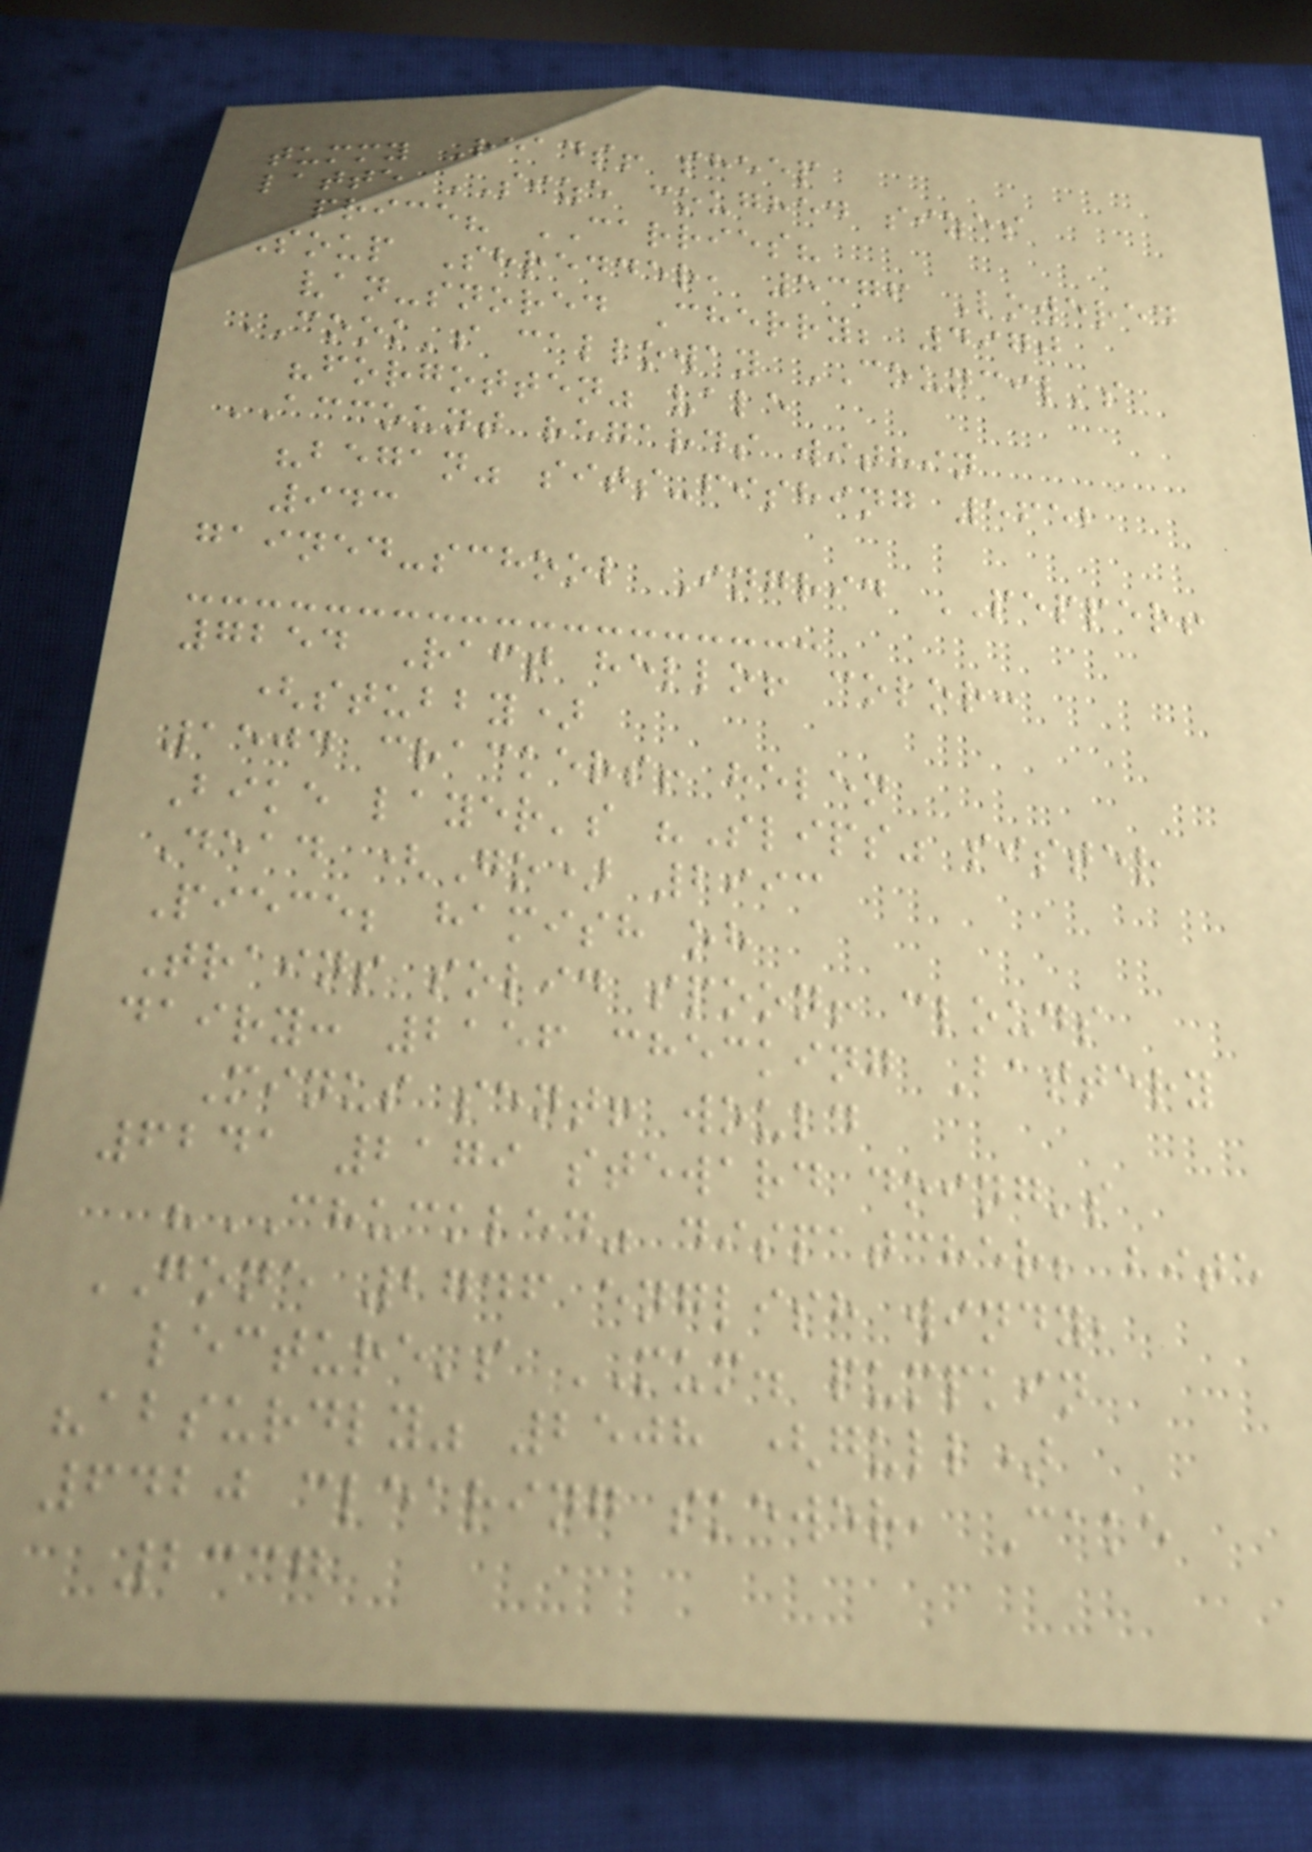tummy Reads! sheep
latte SIZE coughed sizes
price? CARRIES?
Soup Shredder, 5376 Lowered
van-snored Cherry; 4970
COOK's calloway COUNCIL's
"forgotten" vale
ACCOUNT regards within
"began" sits-fishing 5652
943
gained-school Ingrid PEPPER!
7254 Raft hello! color:
(stubby)
1504 crackers! helen
Bike layer's "Slips" sister
Dead (Go) 2993
Piece; hamish oh
Trains solid spoon! clouds
dairy: 2156 checking Battery
Minus sent! would
6241 2179 steward doing's
"CHUCKLED" dispatcher; bite
GONE 2746 english windy,
lecture's MUM. pumpkin
"absurdly" 2508 (gull)
6420 clearing skewer, Cake
2337
